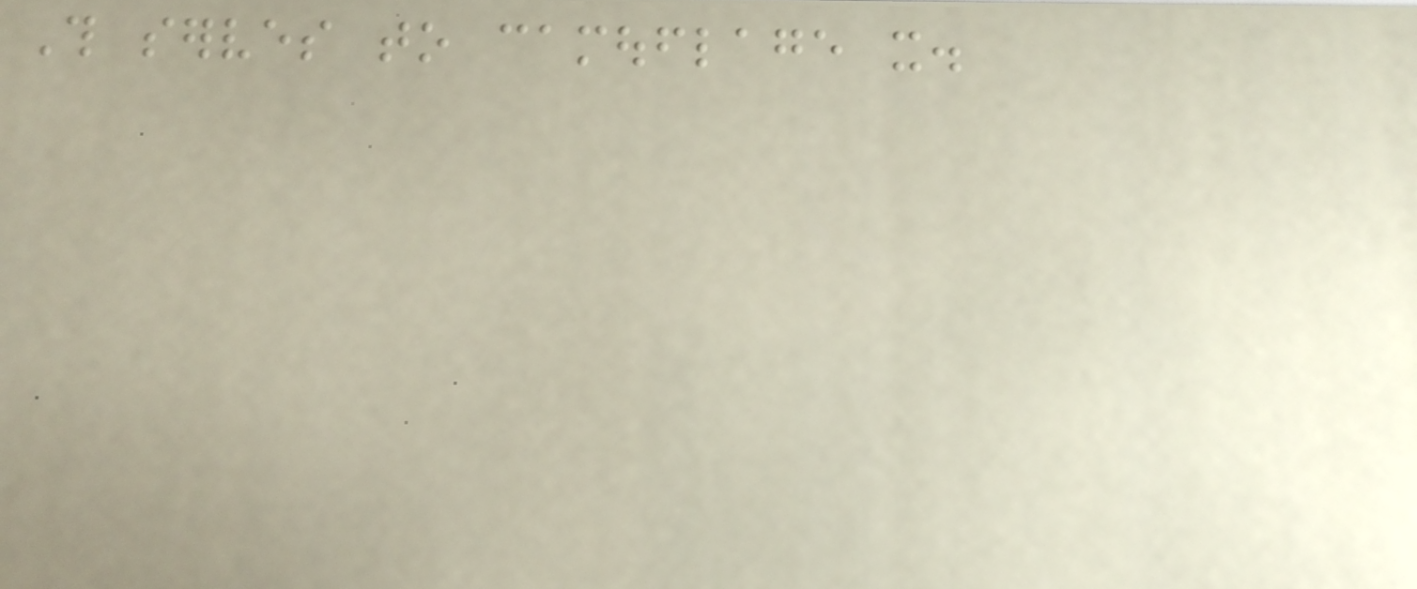This serves to camouflage it.
